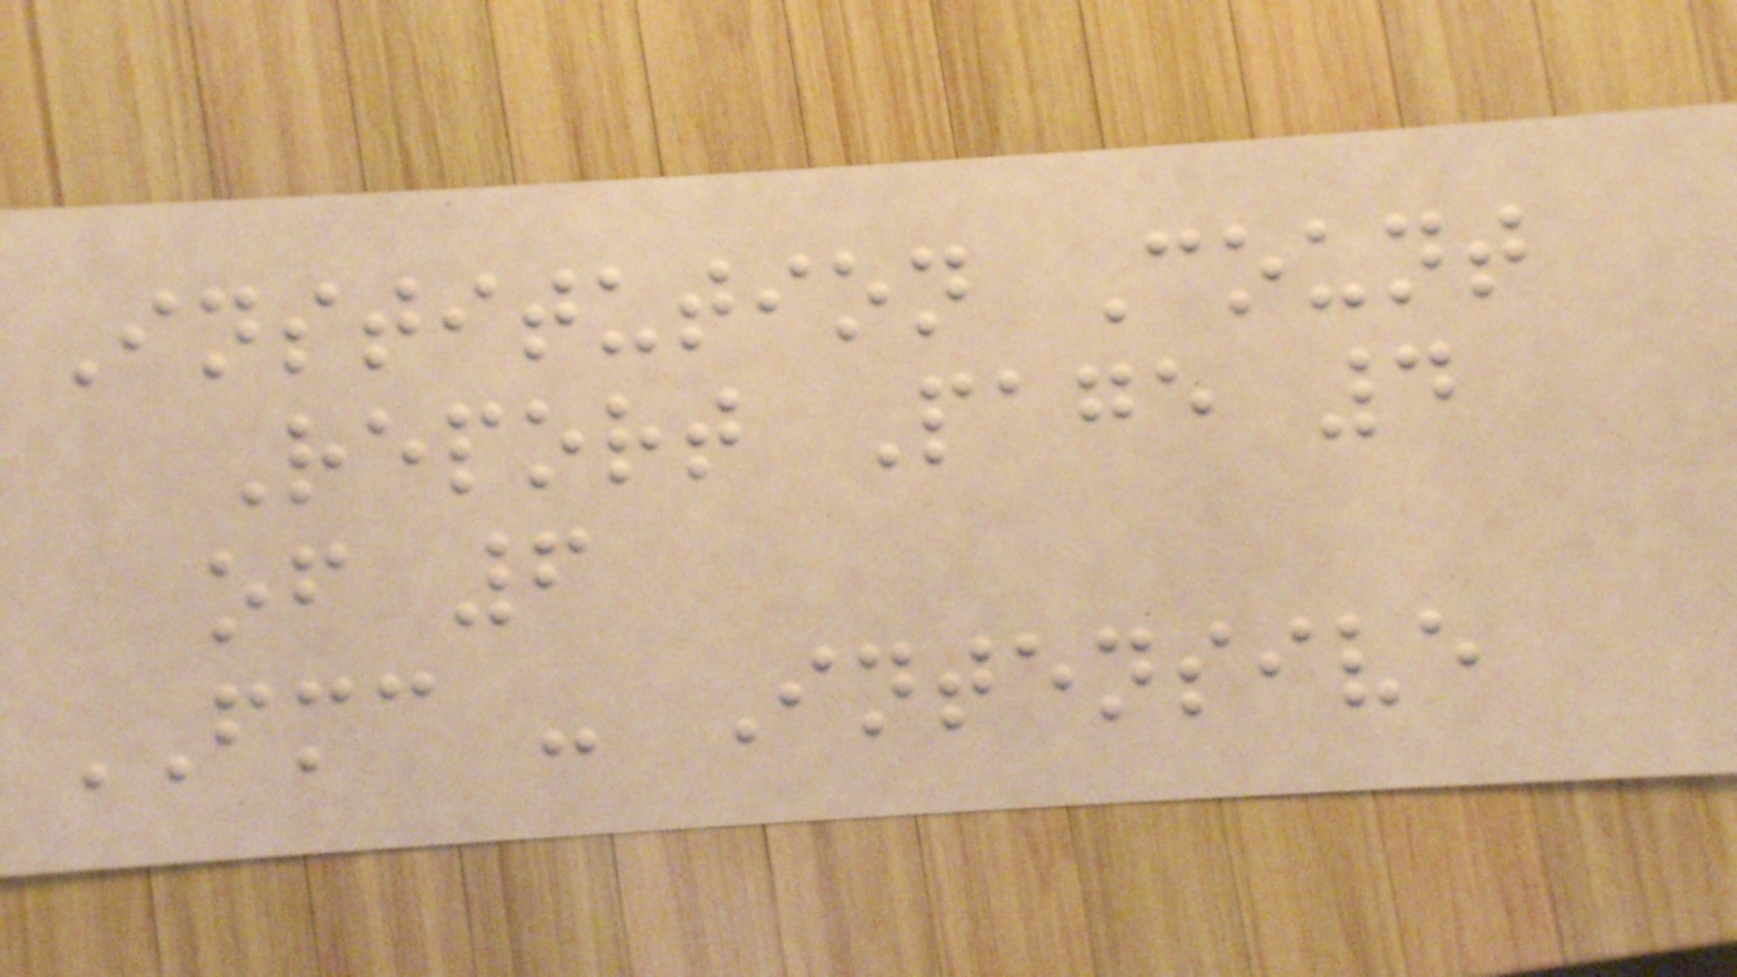Institution Count
Report Page 4
of 6
FMC - Intensive
